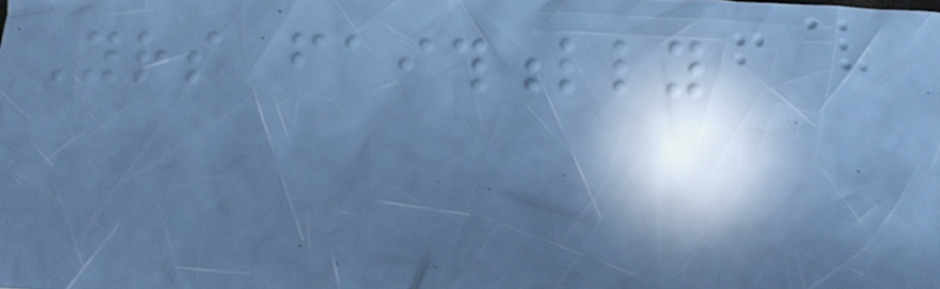Yours faithfully
